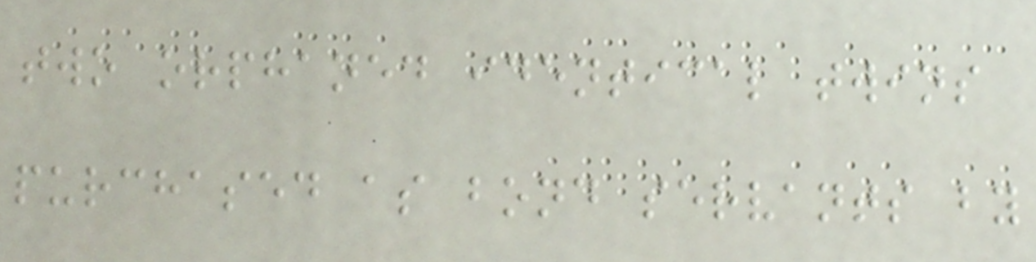two orphaned identical twins
purchased as bond servants by
